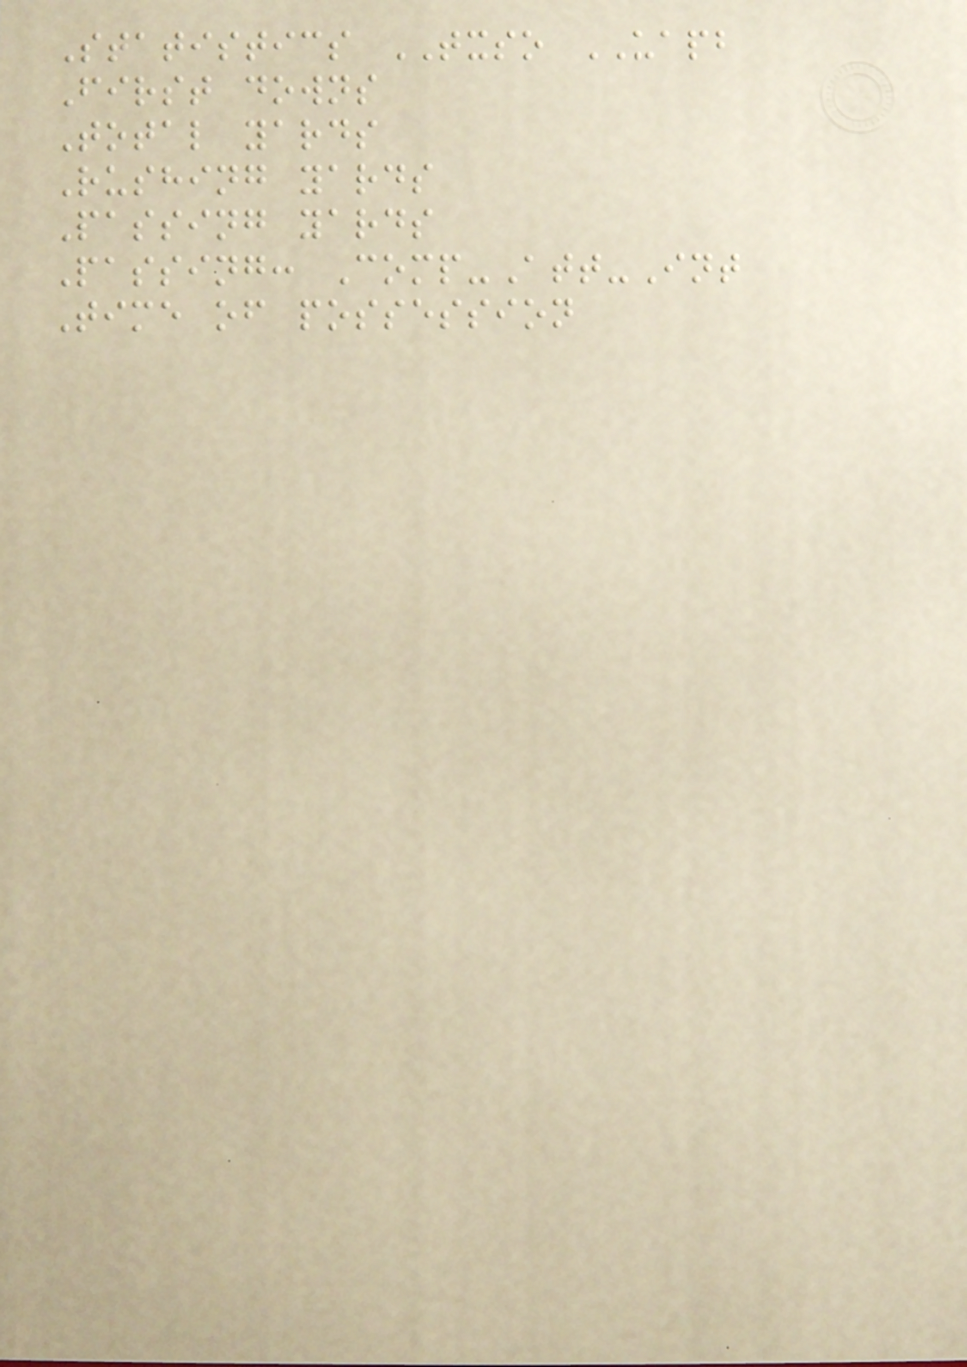Statistics TXSO UAPB
First downs
Total yards
Rushing yards
Passing yards
Passing: Comp-Att-Int
Time of possession
